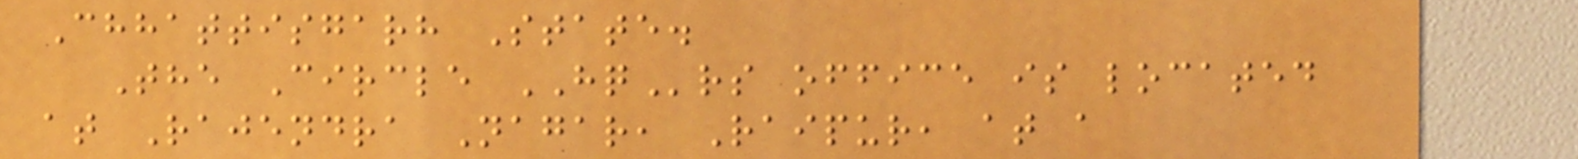Chhattisgarh State.
The Circle HQrs office is located
at Rajendra Nagar, Raipur, at a
